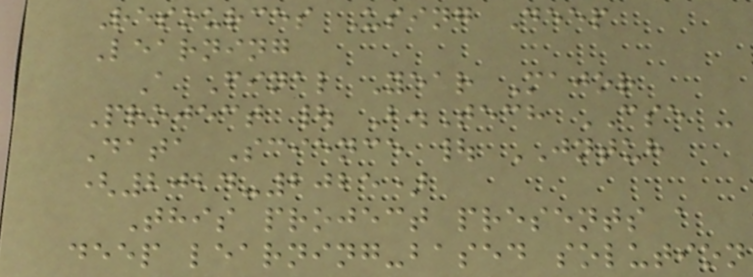Resources Using Deep
Learning
A Final Year Major
Project | B.Tech CSE -
Data Science | JNTUH
(2024-2025)
This project presents a
deep learning-based solution
